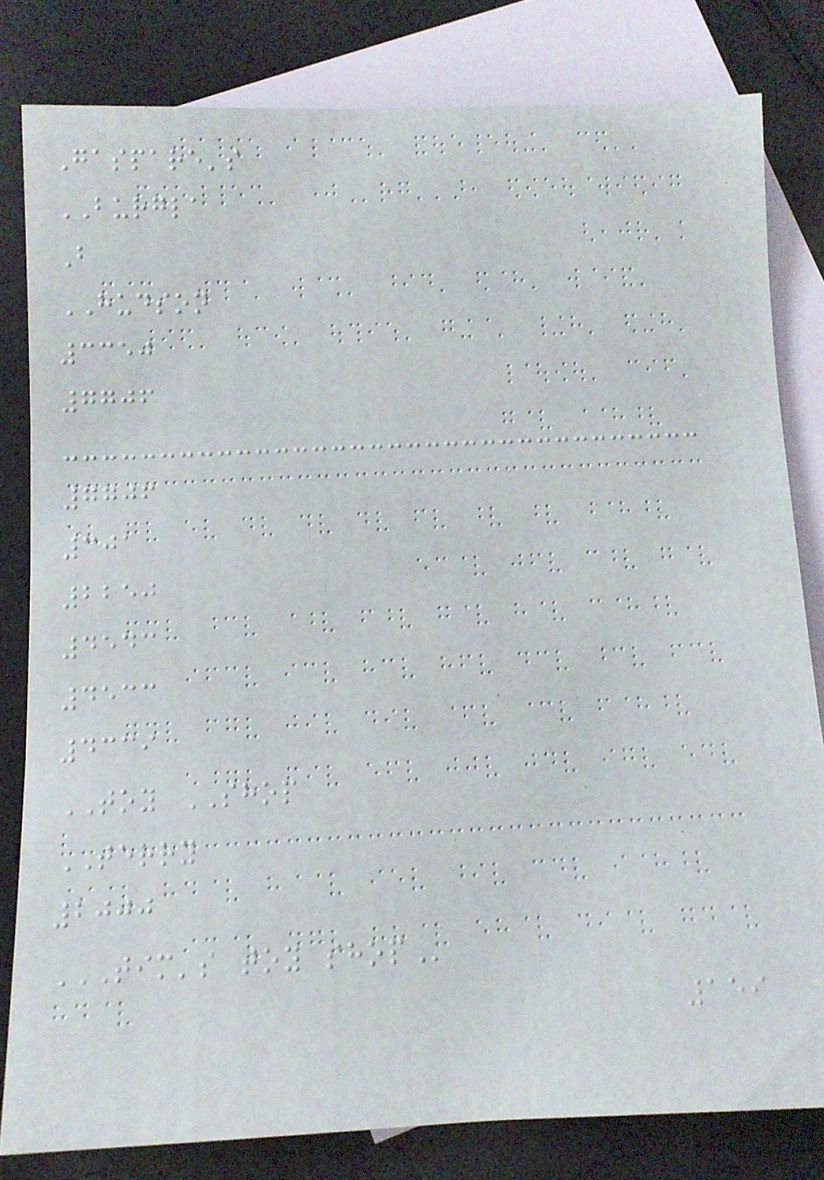Gaspare's
BURGLA
B
HUDSON
3350
7706
7706
301
2250
4543
4533
4339
TOY SHOP
TERRY
2000
TIM'S TOY SHOP
159
